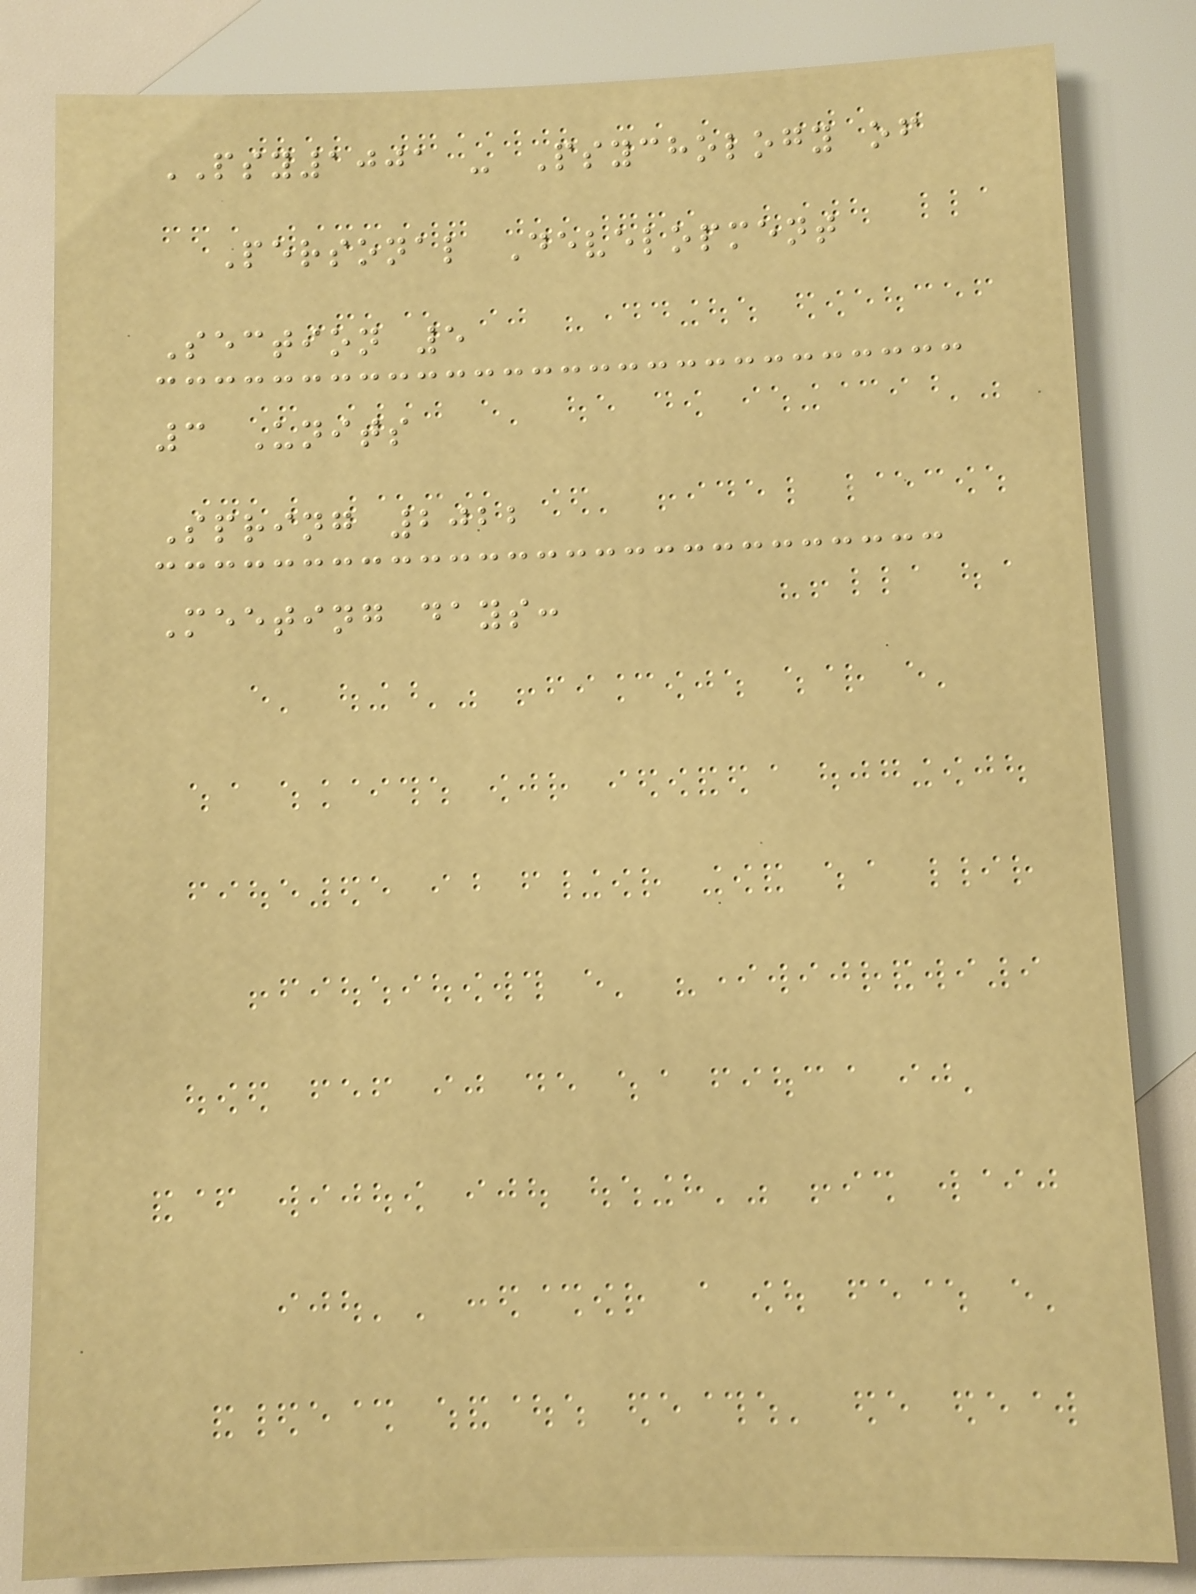PSY1001 - Psychology of
Personal Development
Section 5
3 Units
Spring 2022
Meeting days:
